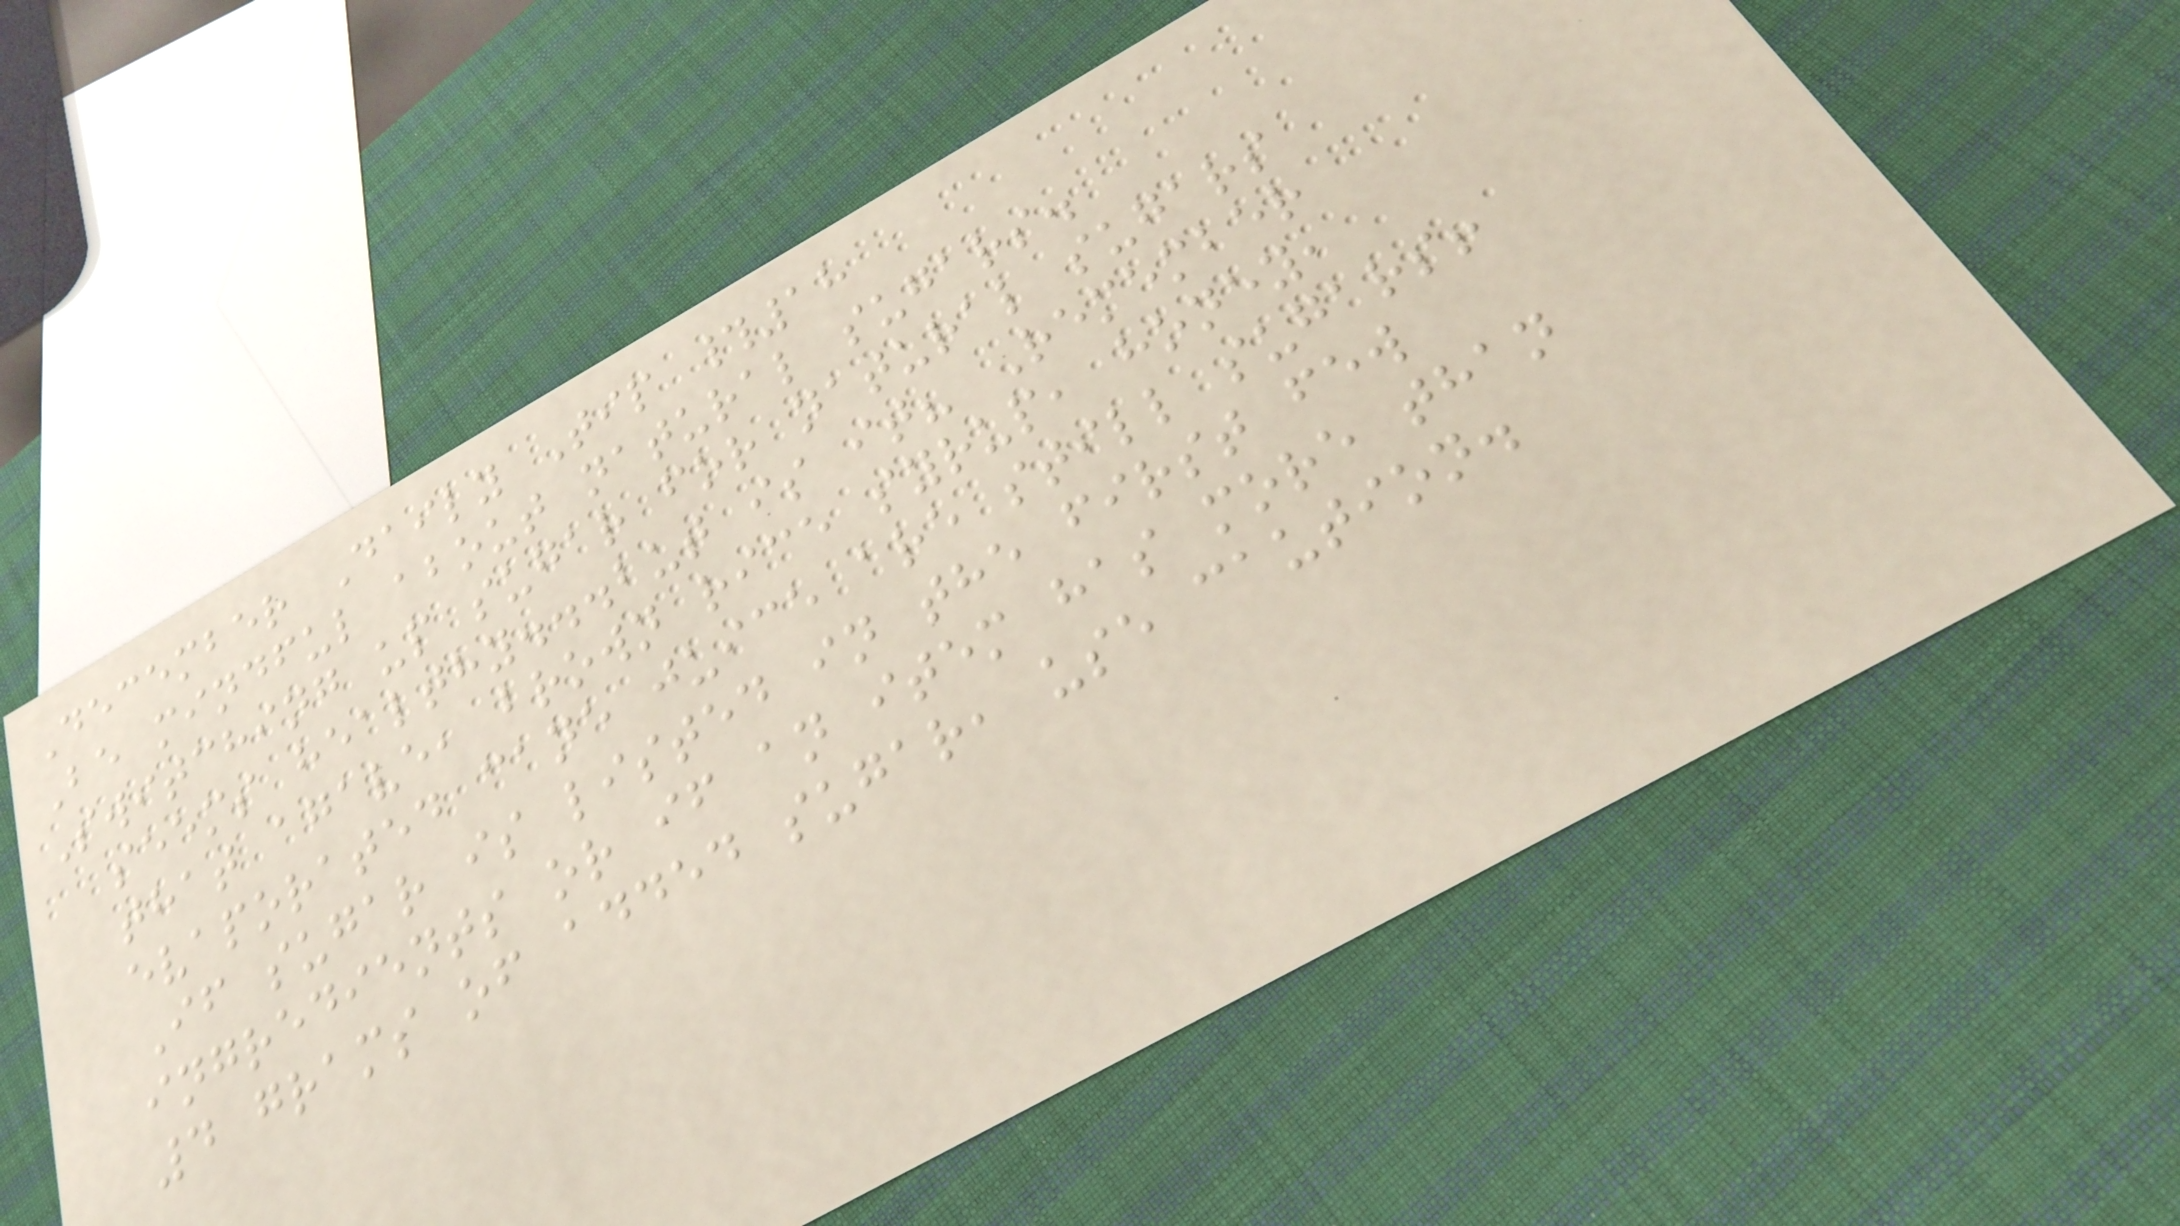December Daily Tip #18
Be mindful about natural sugars.
Switching up sugar for natural sugars
seems healthy...but is it? Remember
that agave, brown rice syrup, honey,
evaporated cane juice are still sugars!
If sugar is listed in the first few
ingredients or if an item has more than
4 grams of added sugar, use caution.
